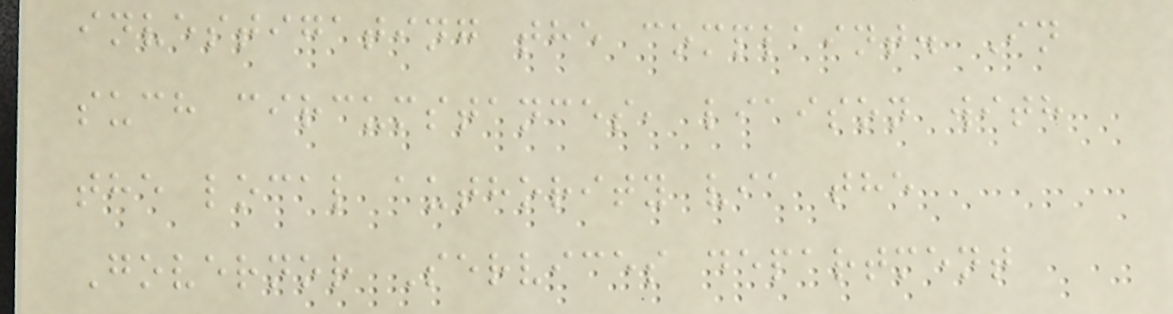investigating the complaint. In
such circumstances, liaison with
the local authority via the
Governor Services department
